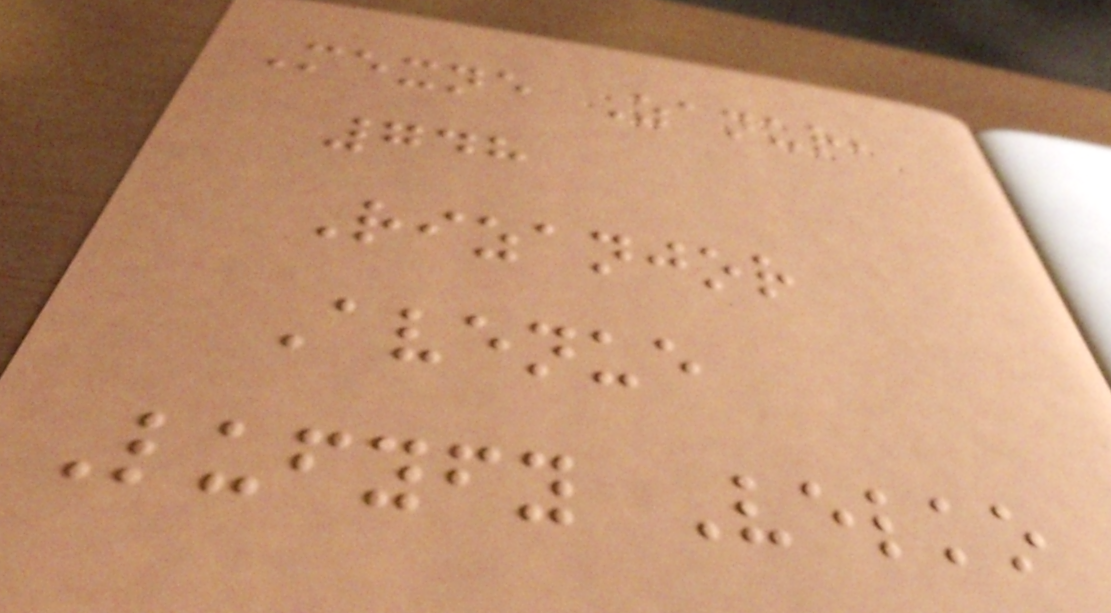Mexne Zanur,
748
Rizanjor
Avenue
Lufyfy Velko
